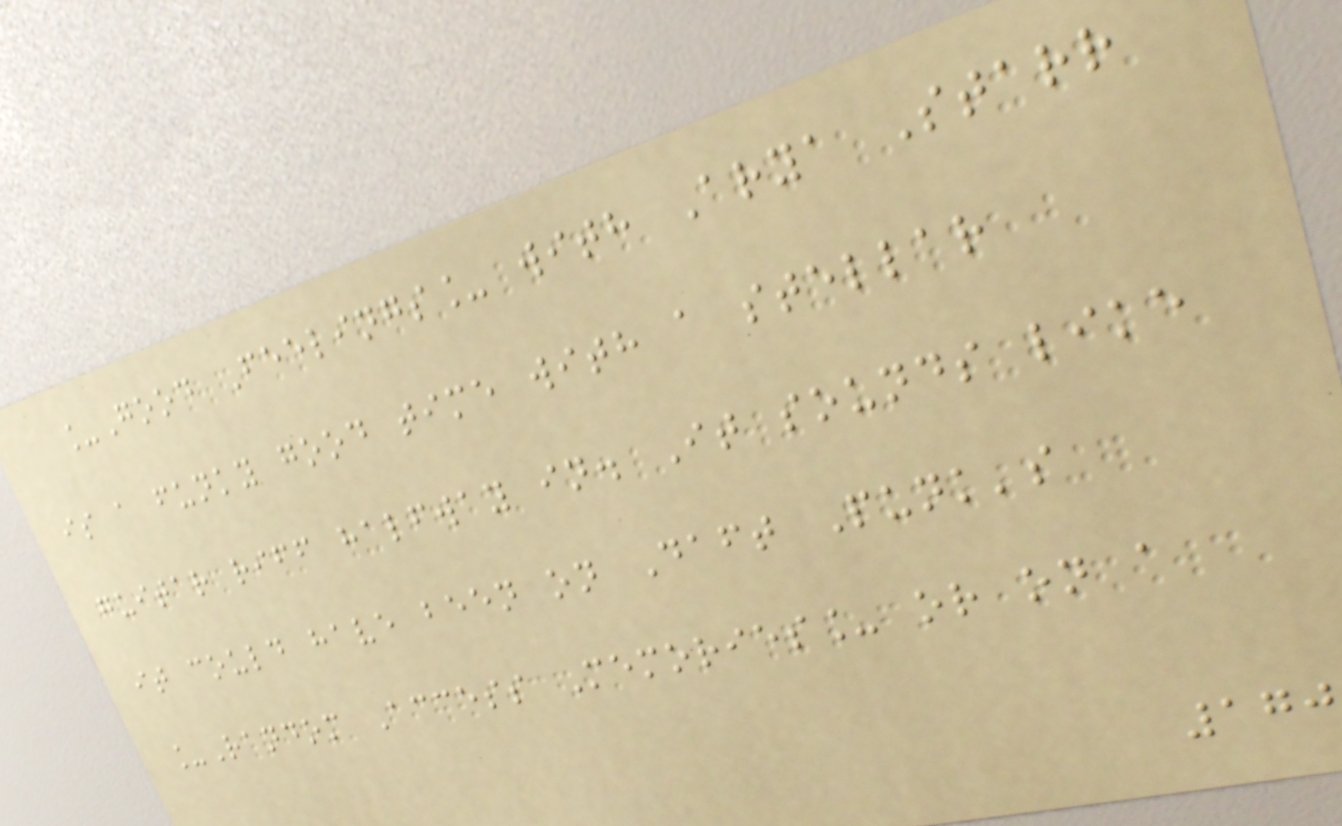_Good Feelings_ with Arya Starr
is a funky good time with a stellar
guitar riff halfway in. It sounds like
it could have been on Daft Punk's
_Random Access Memories_ or on a
170
